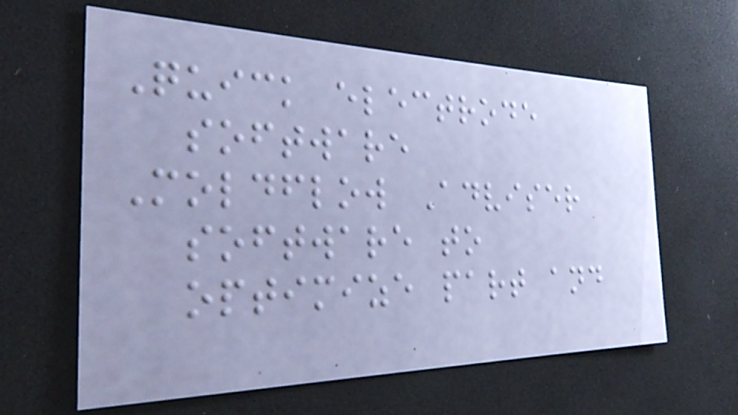Quick electrode
software
Moldflow Adviser
software to
optimize part and
